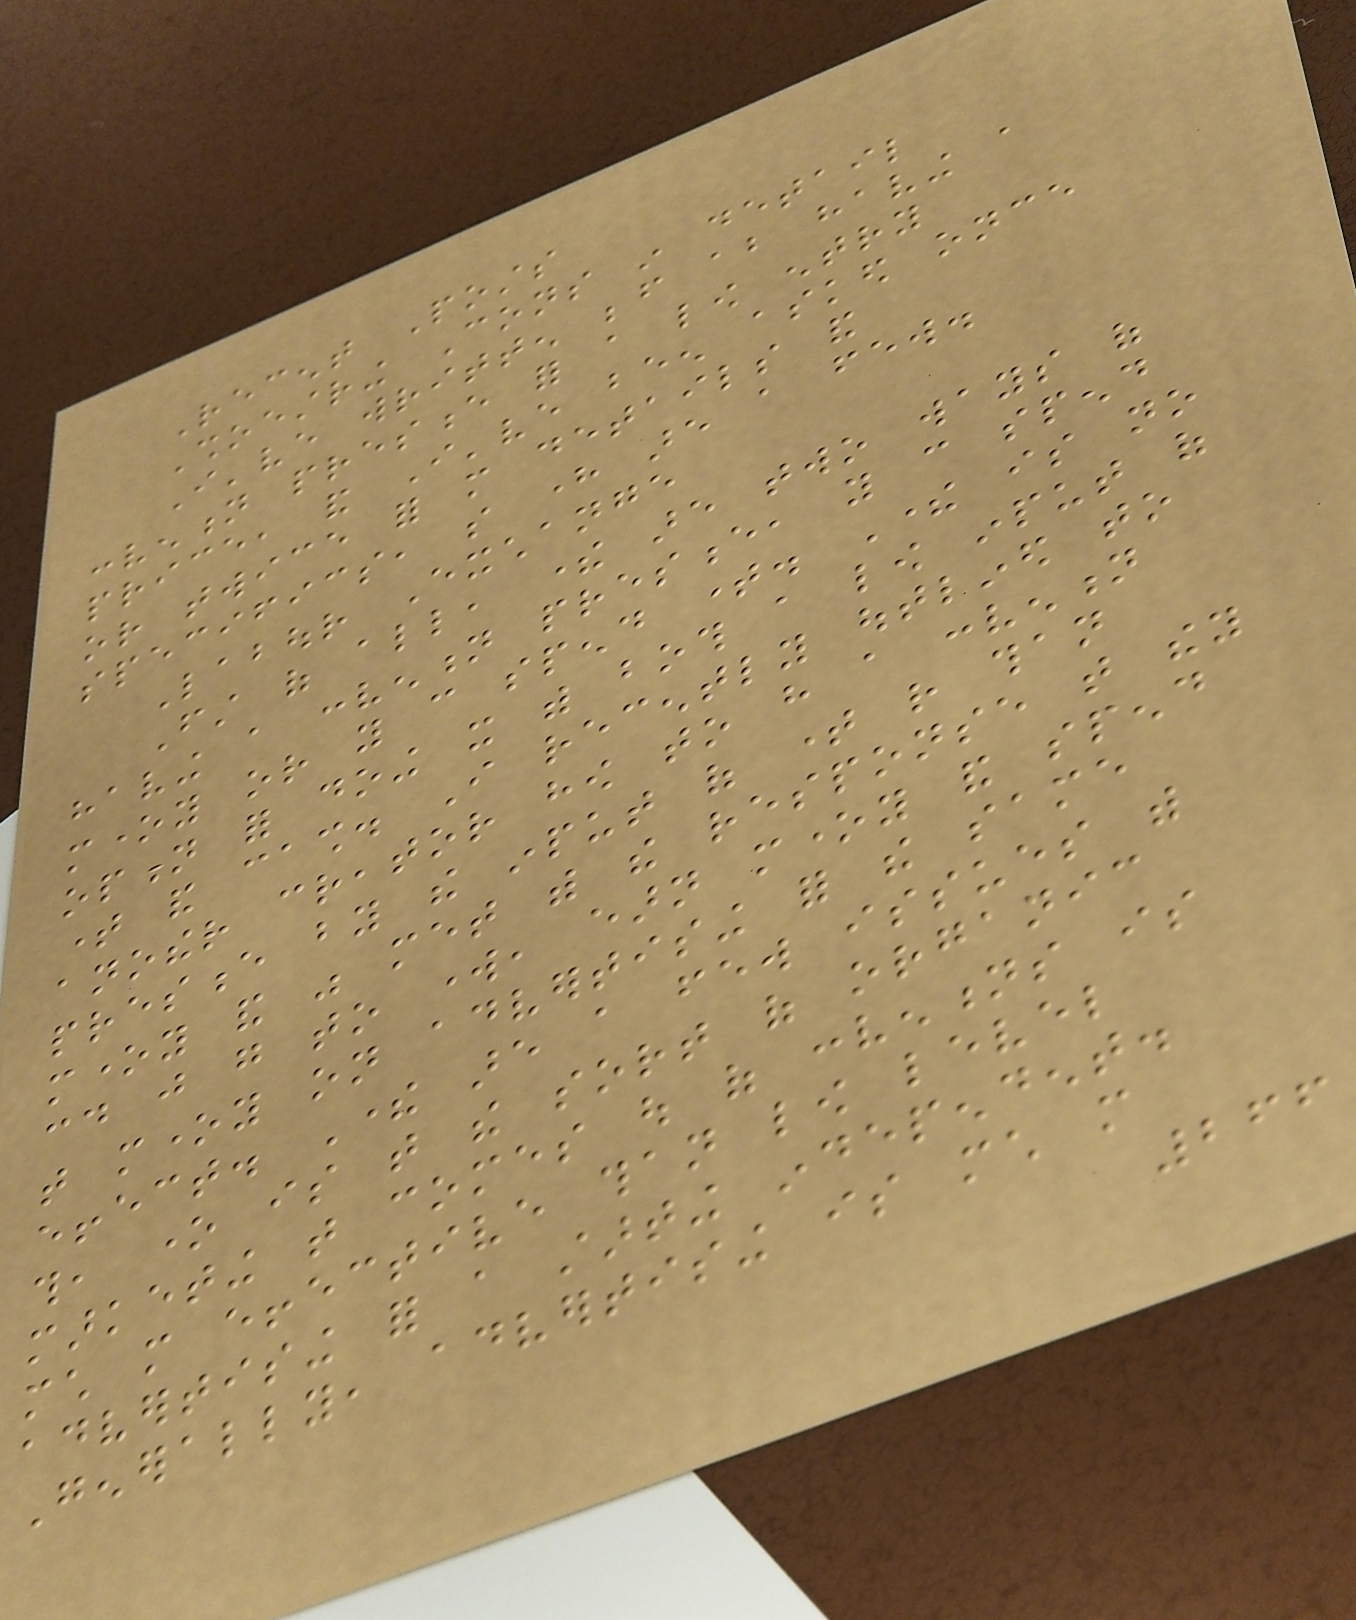Recent Posts
Shoestring Cons in detail
I've written before about having a
convention presence for a low entry
price, and I've been asked once
or twice for more details and
specifics, so here are a few.
Labour Exchange
First of all, there are two ways of
having a convention presence, you can spend
money or you can spend time. There is no
option for doing it with both a low input of
time and cash. I recently outlined to
another creator how to have a convention
presence by the input of time rather than
money and was met with the response that they
could just go to work, earn money and spend
that money on advertising for the same
effect. There are a few issues with
this, one is that the sort of organic
marketing that comes out of conventions is
much more effective than low level
advertising for a starting independent.
Generally, advertising is much more
266
